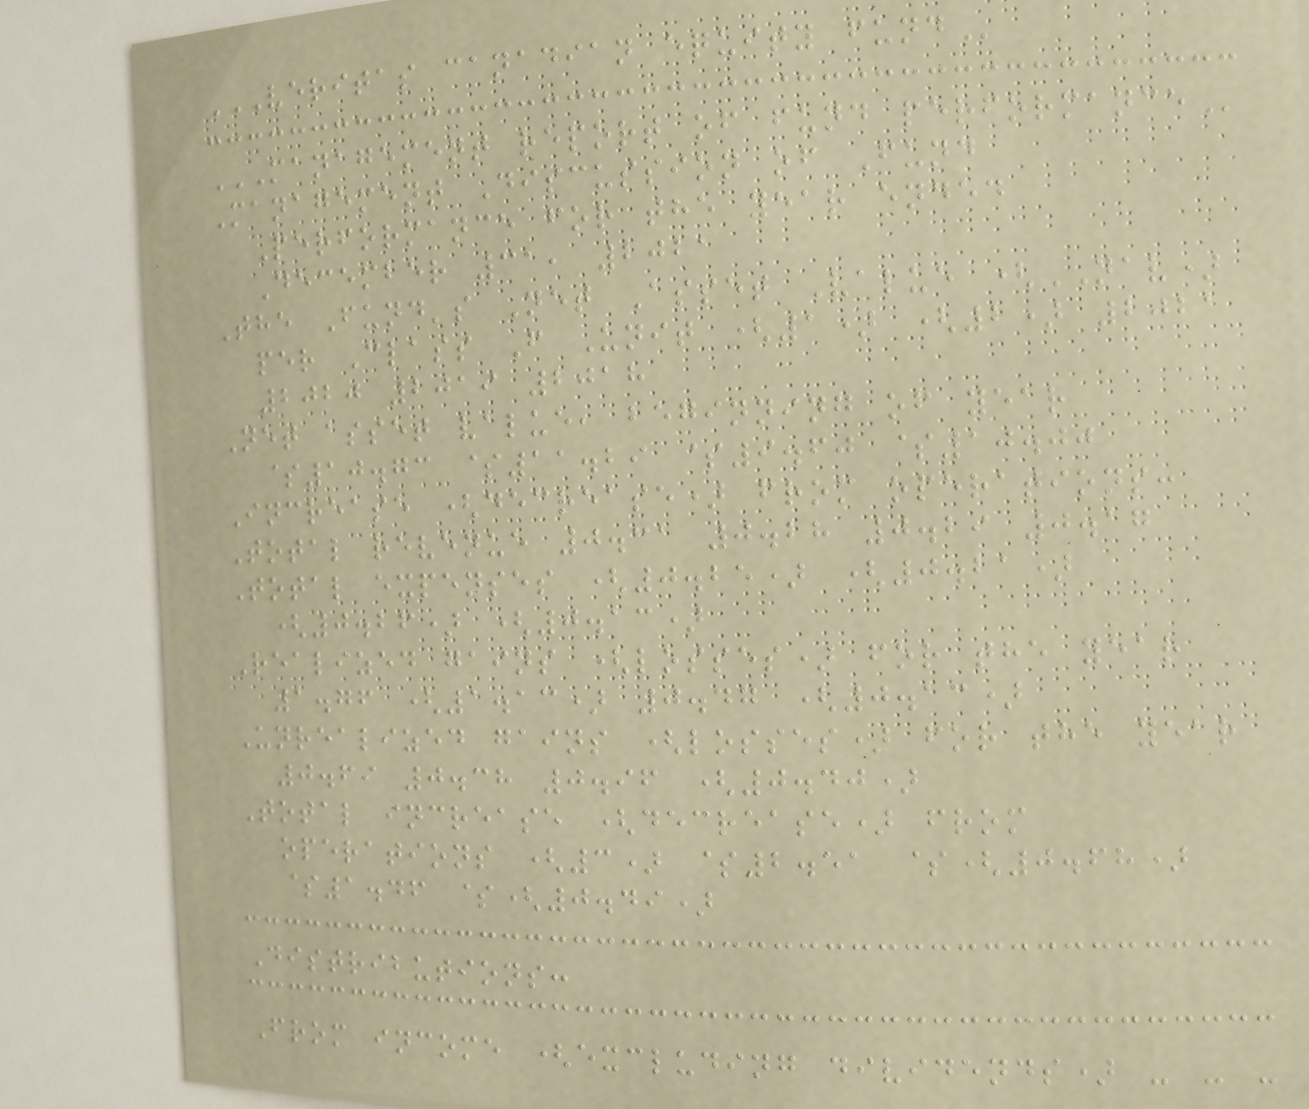VERITAS CANADIAN EQUITY FUND
MANAGEMENT REPORT OF FUND PERFORMANCE
Management Discussion of Fund
Performance for the year ended
December 31, 2021
The Fund's Net Asset Value (NAV)
per Class F Unit (1) (2) 2021
2020 2019 2018
Net asset value, beginning of year
$10.73 $11.29 $9.60 $10.00
Increase (decrease) from operations:
Total revenue 0.31 0.28 0.29 0.17
Total expenses (0.25) (0.21)
(0.26) (0.13)
Realized gains (losses) for the year
1.76 (1.13) 0.47 (0.13)
Unrealized gains (losses) for the year
0.69 0.38 0.96 (0.40)
Total increase (decrease) from
operations (3) $2.51 $(0.68)
$1.46 $(0.49)
Distributions:
From income (excluding dividends) - - -
